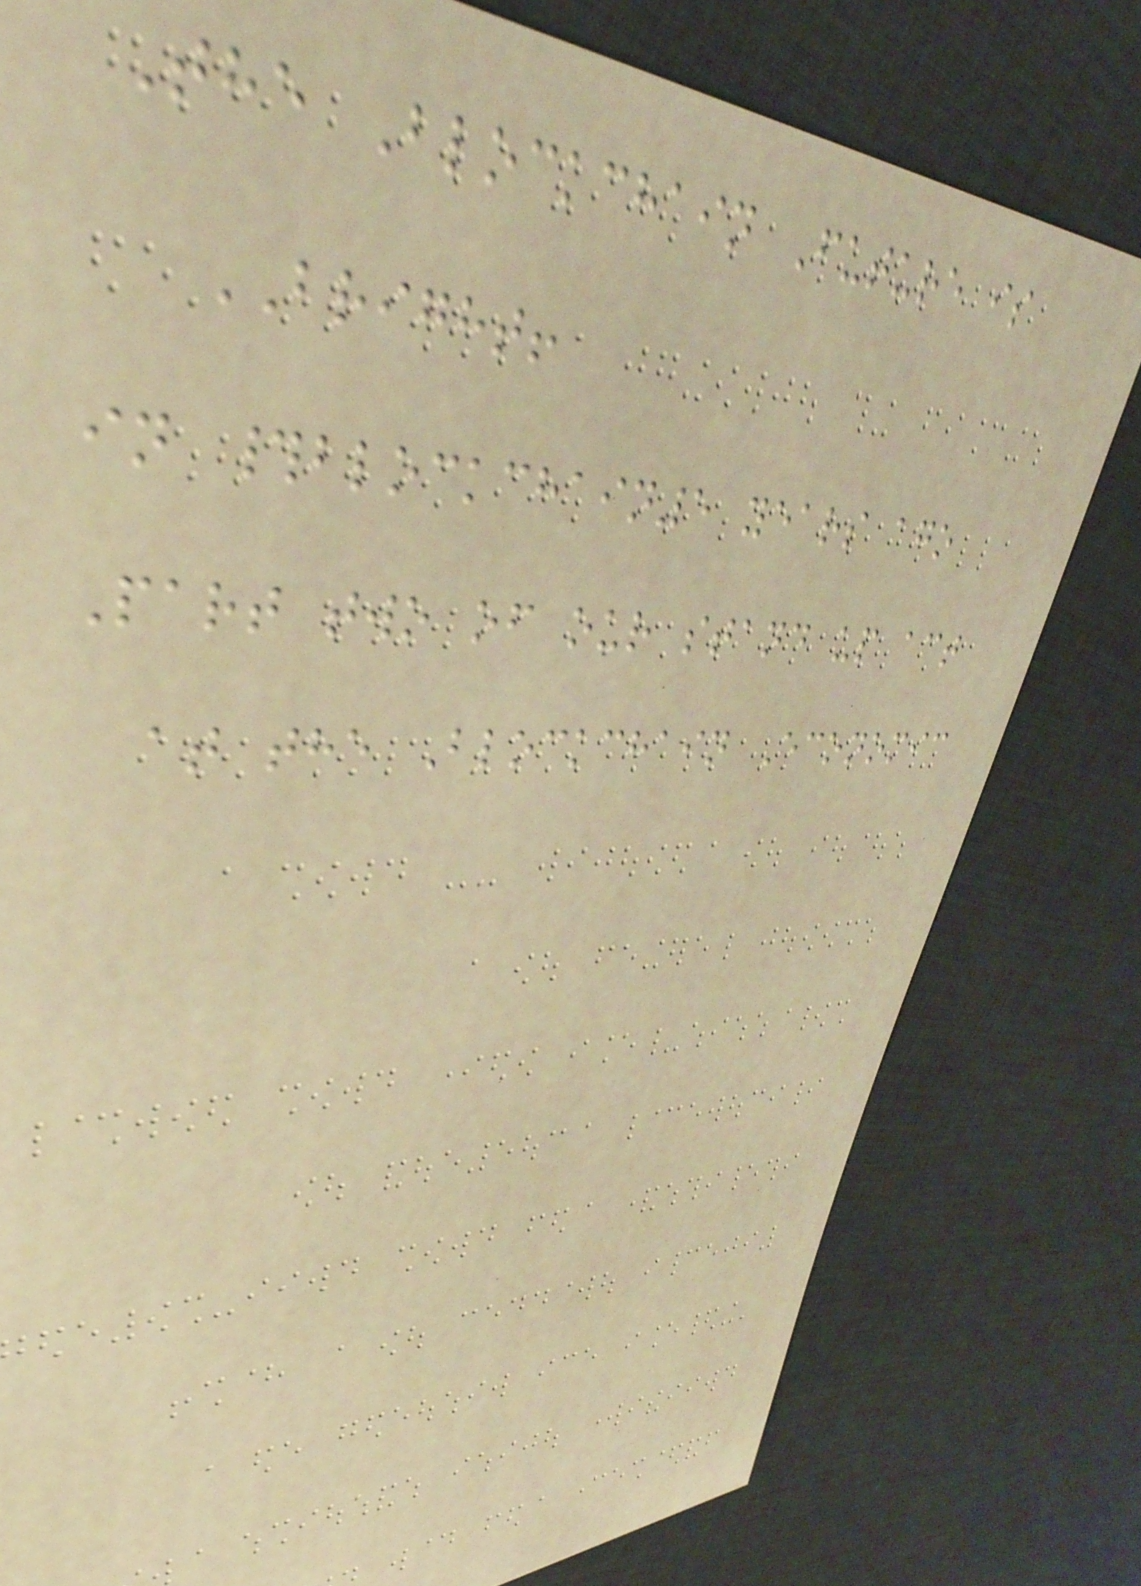The Blockchain Future is
BRIGHT!
in #blockchain5 years ago
Part two of our stand up act
at the Blockchain Economic
